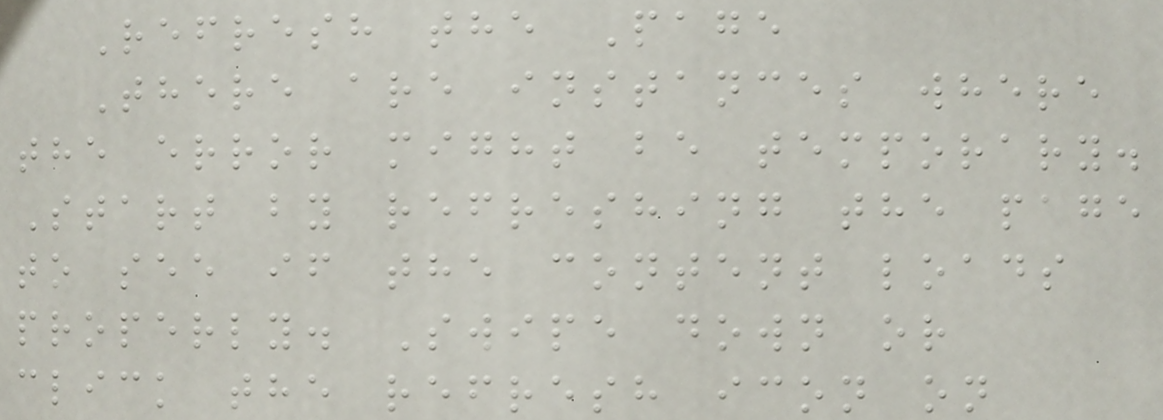Refresh the Page
There are instances where
the error might be temporary.
Start by refreshing the page
to see if the content loads
properly. Swipe down or
click the refresh icon on
